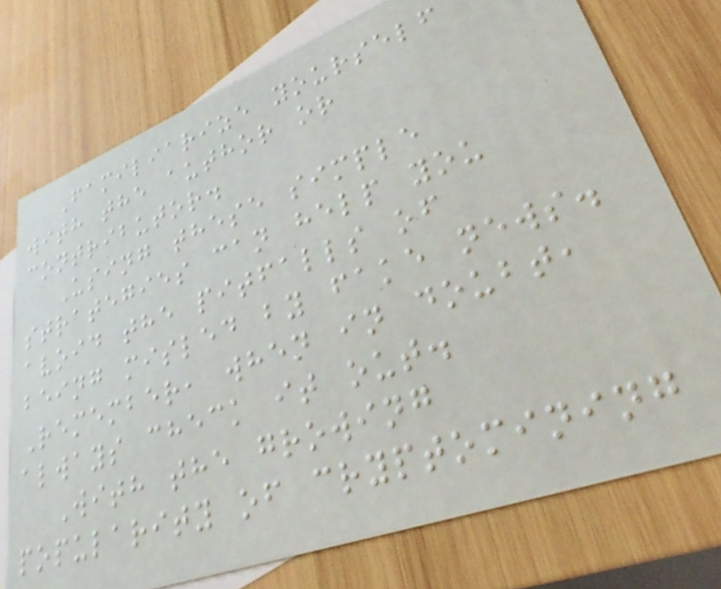Familiarize yourself
with the author or
contributor.
Using these simple
strategies can help you
avoid the pitfalls of
being misled by fake news.
Remember, when in doubt,
always check it out.
With the growing
popularity of cryptomining
